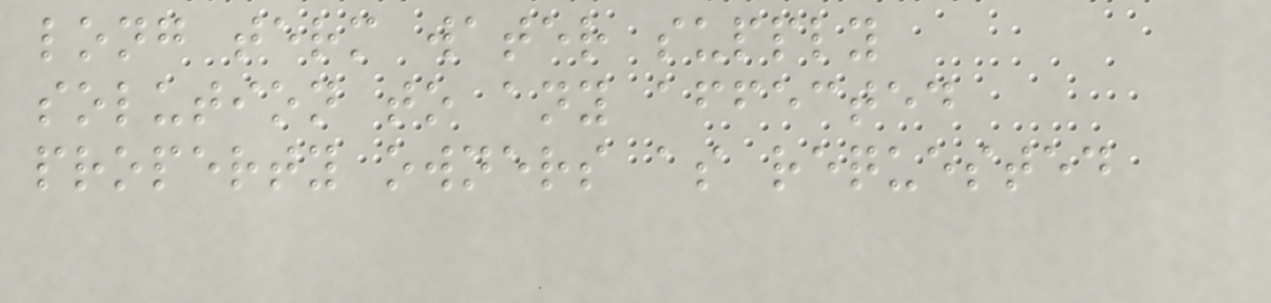long term water supply
solution to any affected
property owners as requested
